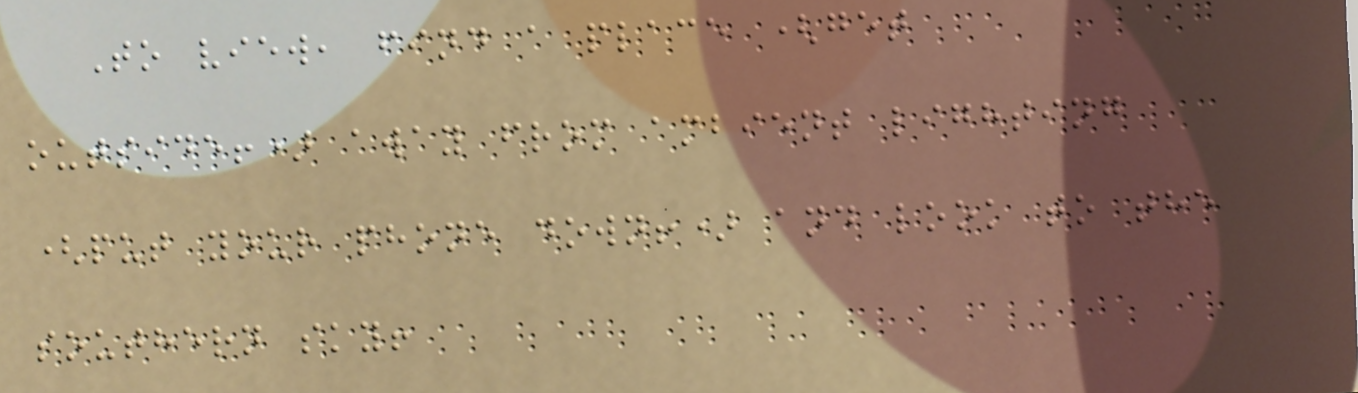To view, find a place (get
outside!) away from ambient lighting
(put your phone down!) and look to the
southern sky!
